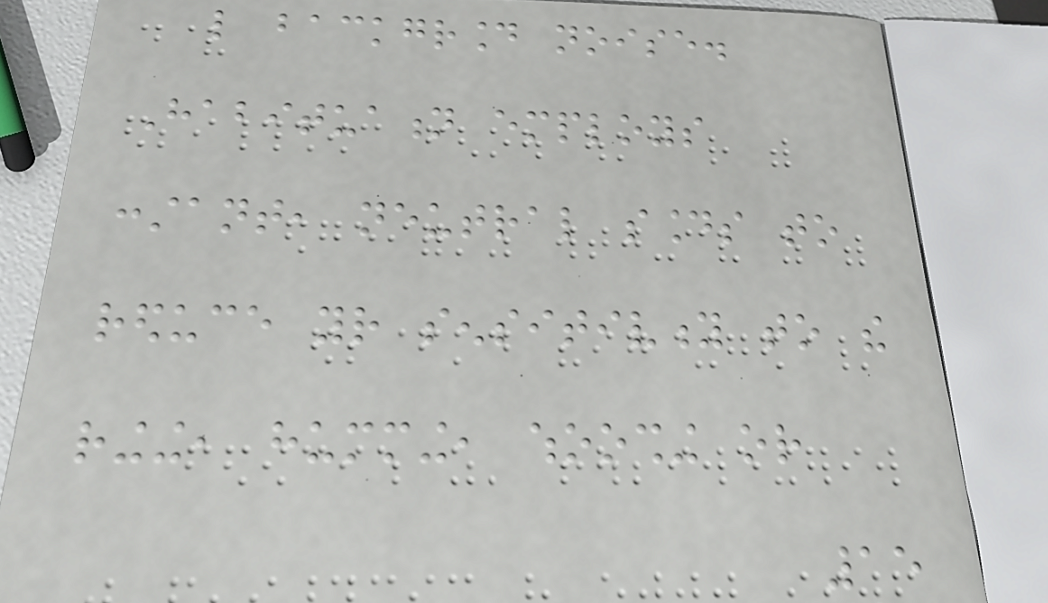like background noise.
Habituation employs
constant, neutral sounds to
reduce your sensitivity to the
ringing, humming, whooshing or
15
